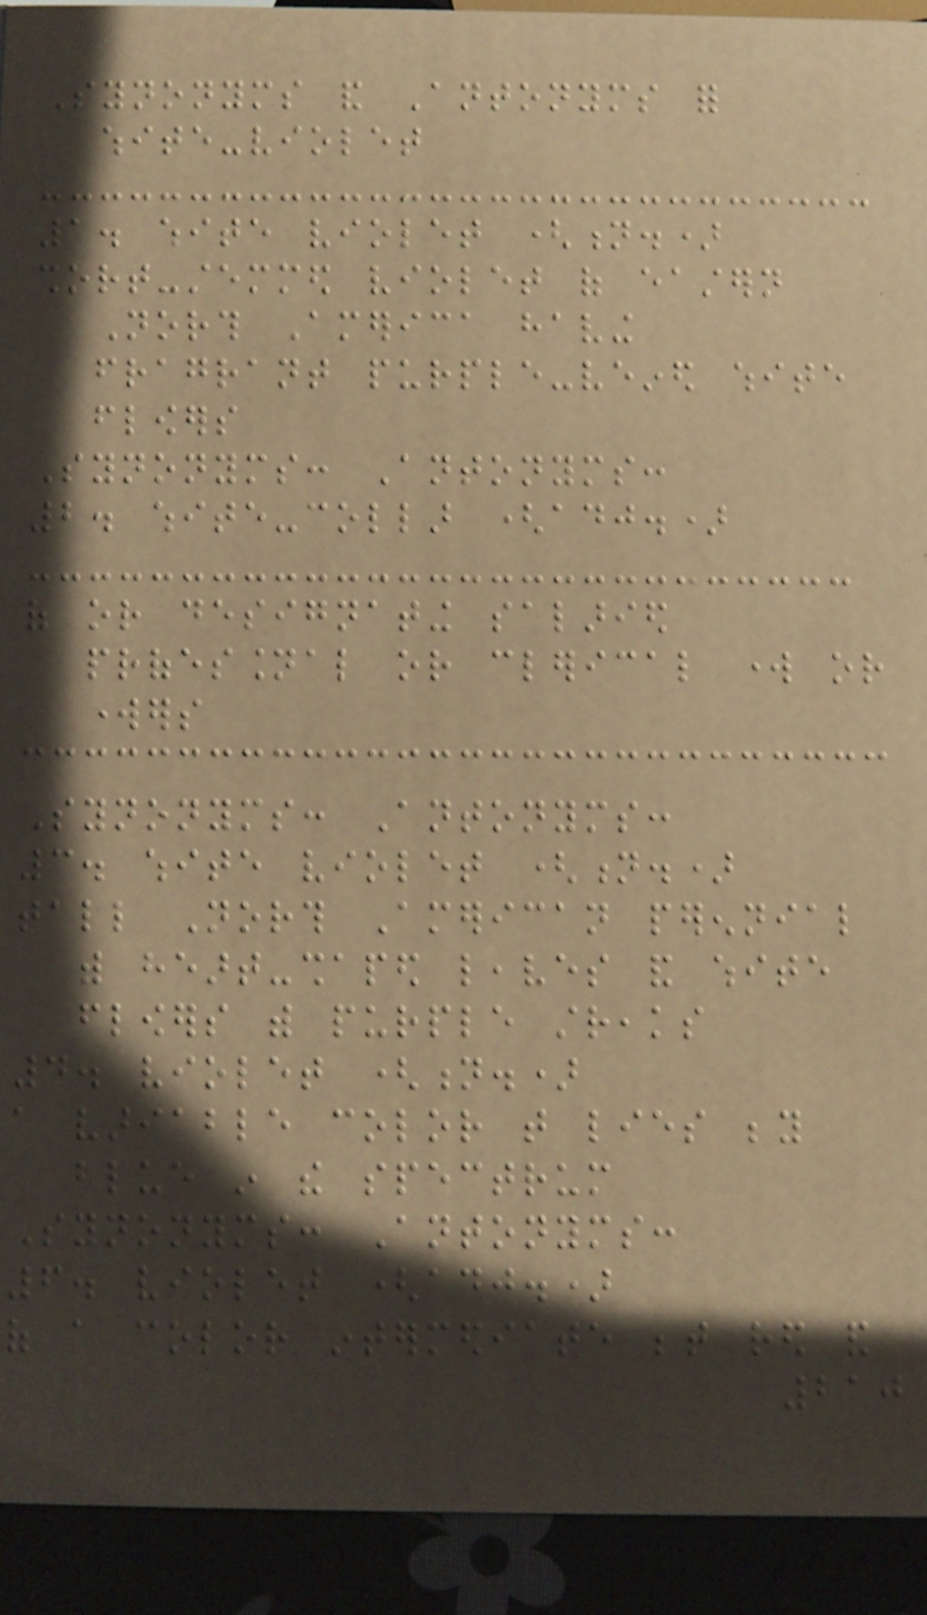Synonyms and Antonyms for
white-violet
1. white violet (n.)
short-stemmed violet of eastern
North America having
fragrant purple-veined white
flowers
Synonyms: Antonyms:
2. white-collar (adj.)
of or designating salaried
professional or clerical work or
workers
Synonyms: Antonyms:
3. white violet (n.)
tall North American perennial
with heart-shaped leaves and white
flowers with purple streaks
4. violet (n.)
a variable color that lies beyond
blue in the spectrum
Synonyms: Antonyms:
6. violet (adj.)
of a color intermediate between red and
210
